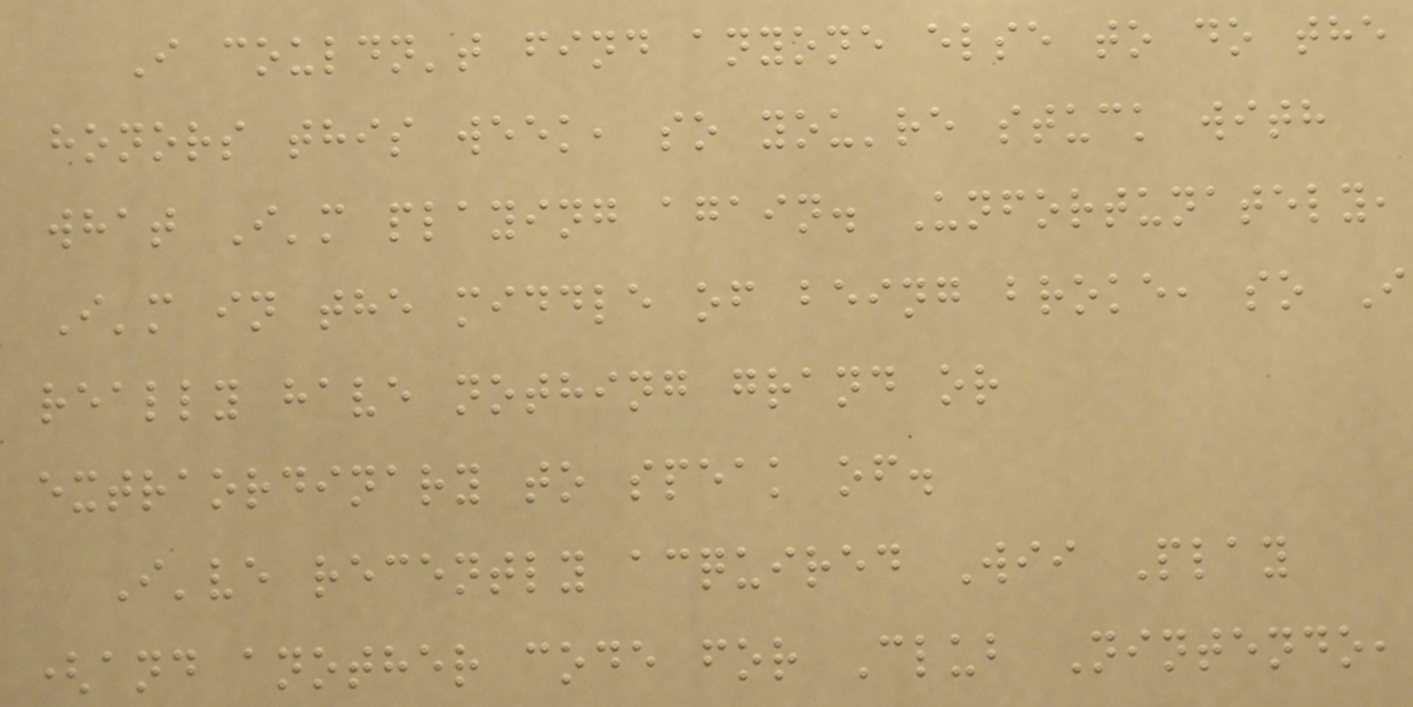I couldn't find anyone else to do the
honors this week, so you're stuck with
what I'm playing again. Unfortunately,
I'm in the middle of being broke, so I
really have nothing grand or
extraordinary to speak of.
I've recently acquired Wii Play
(and another code for Club Nintendo,
